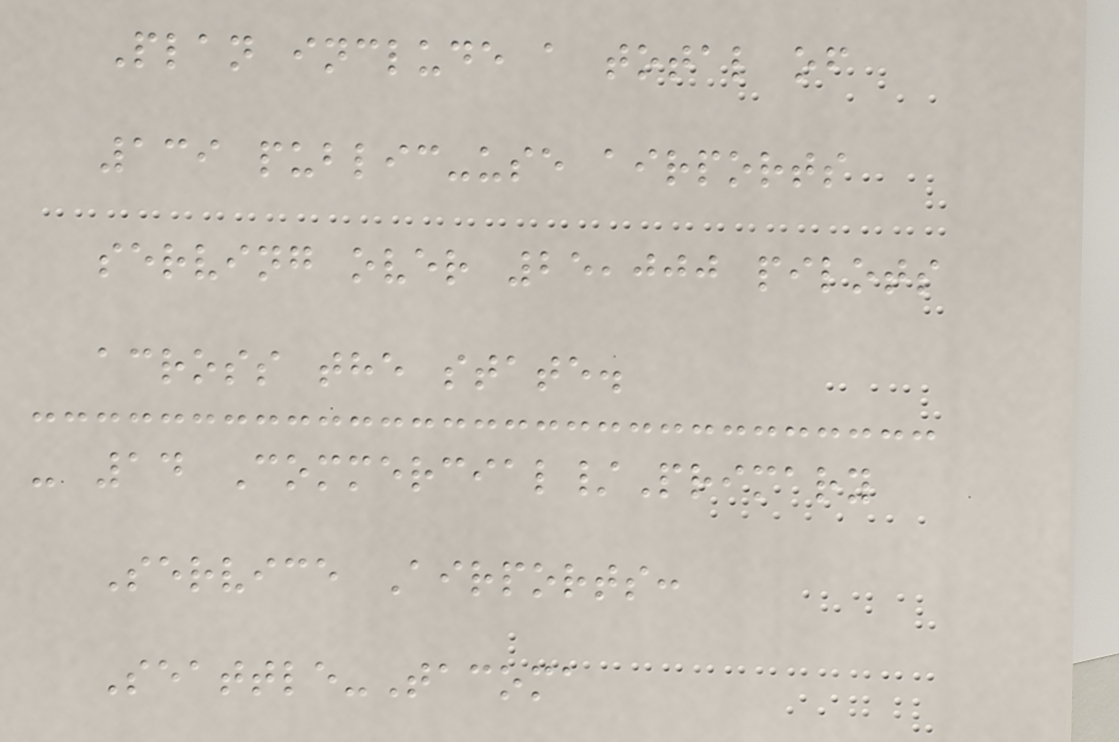Plan include a total of
139 public-use airports
serving over 25,000 pilots
across the state.
- 14 Commercial/Primary
Service Airports:
Seattle-Tacoma
